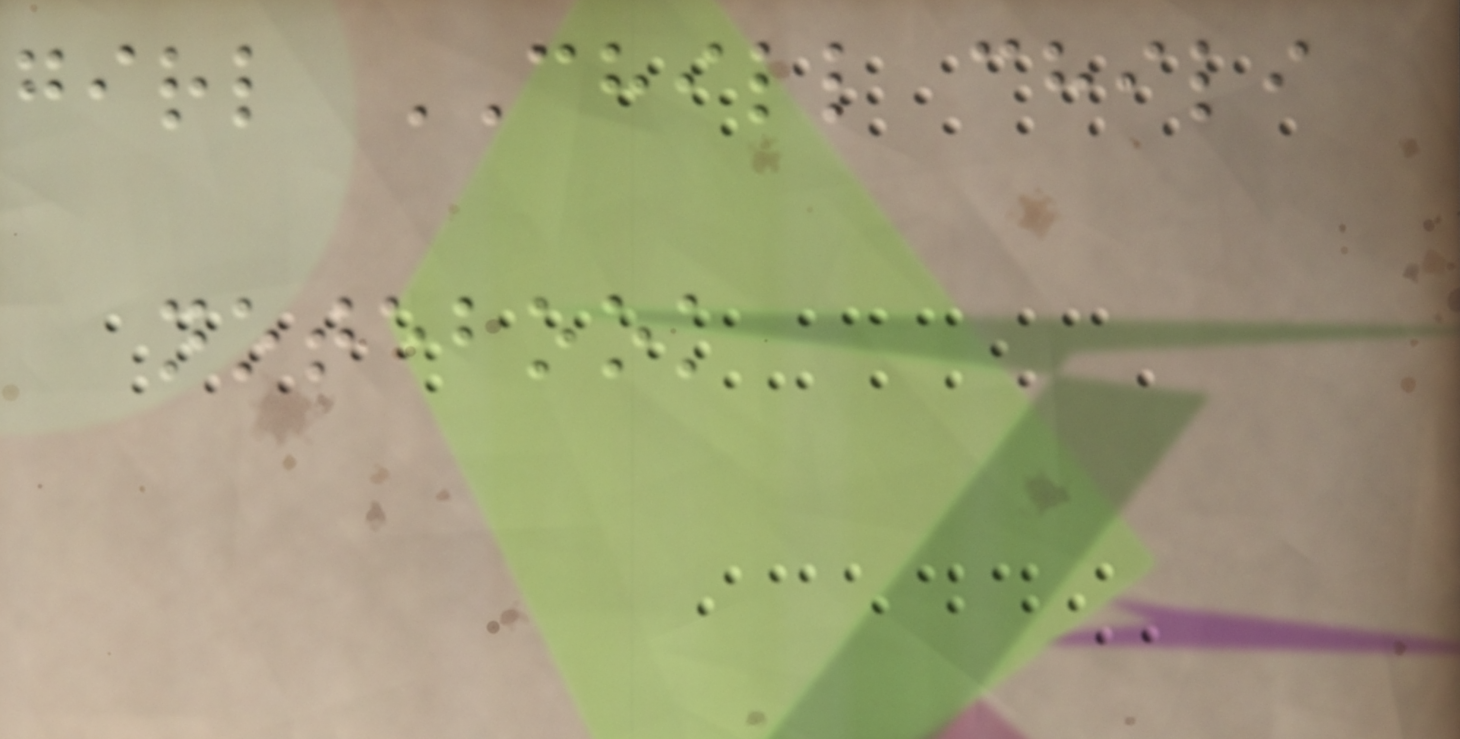girl CHILL chili
notebook
